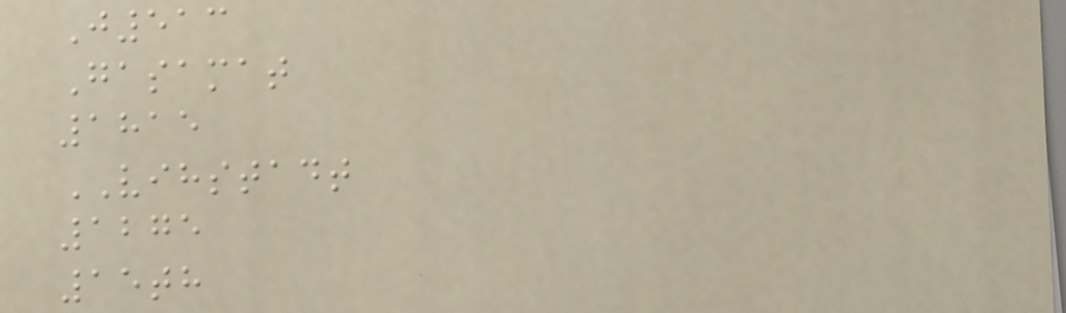J513
Gasamat
1815
VIHSTADT
1275
15th
